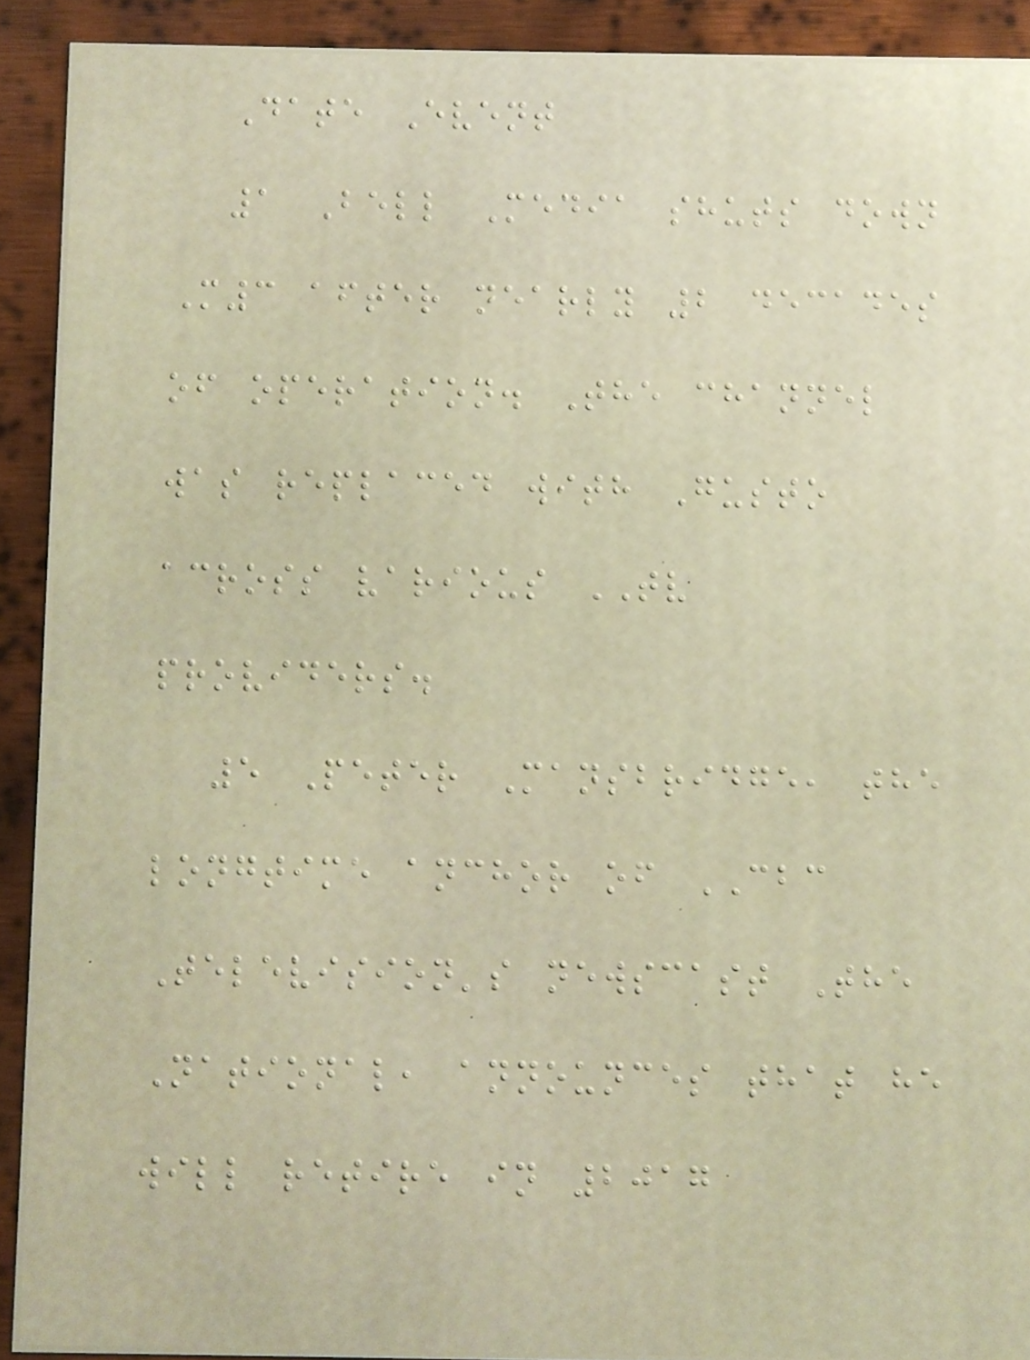Date Event
1 Bell Media shuts down
M3 after nearly 2 decades
of operation. The channel
was replaced with Gusto
across various TV
providers.
5 Peter Mansbridge, the
longtime anchor of CBC
Television's newscast The
National, announces that he
will retire in 2017
